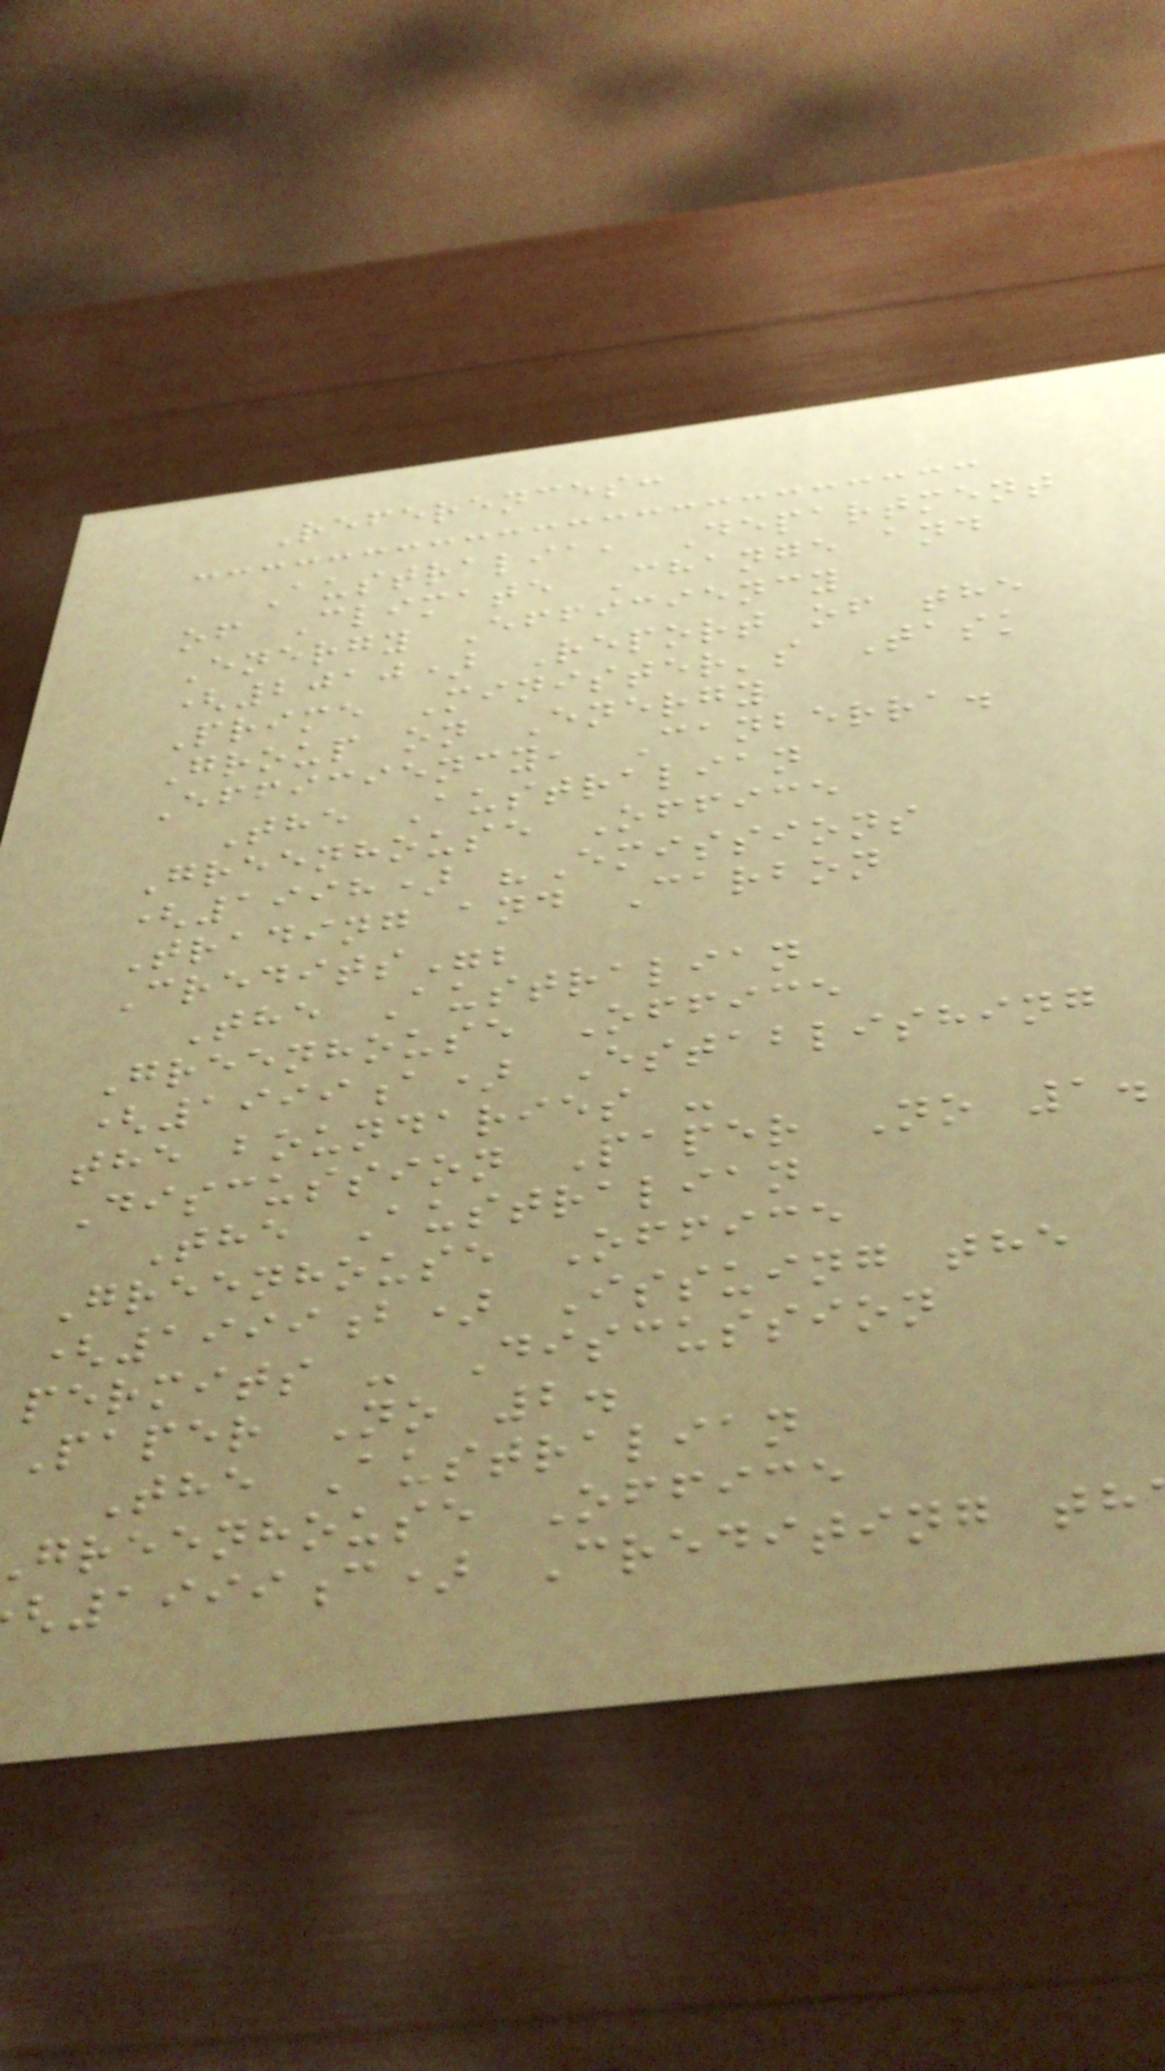References:
Australia, Department
of Climate Change and
Energy Efficiency
(2010) Report of the
Prime Minister's Task
Group on Energy
Efficiency, Canberra.
The Australian
Greenhouse Office
(1998) "Emissions
Trading and Carbon
Credits";
The Australian
Greenhouse Office
(1999a) Establishing
the boundaries -
Discussion Paper No 1.
The Australian
Greenhouse Office
(1999b) Issuing the
permits - Discussion
Paper No 2.
The Australian
greenhouse Office
1999c) Crediting th
